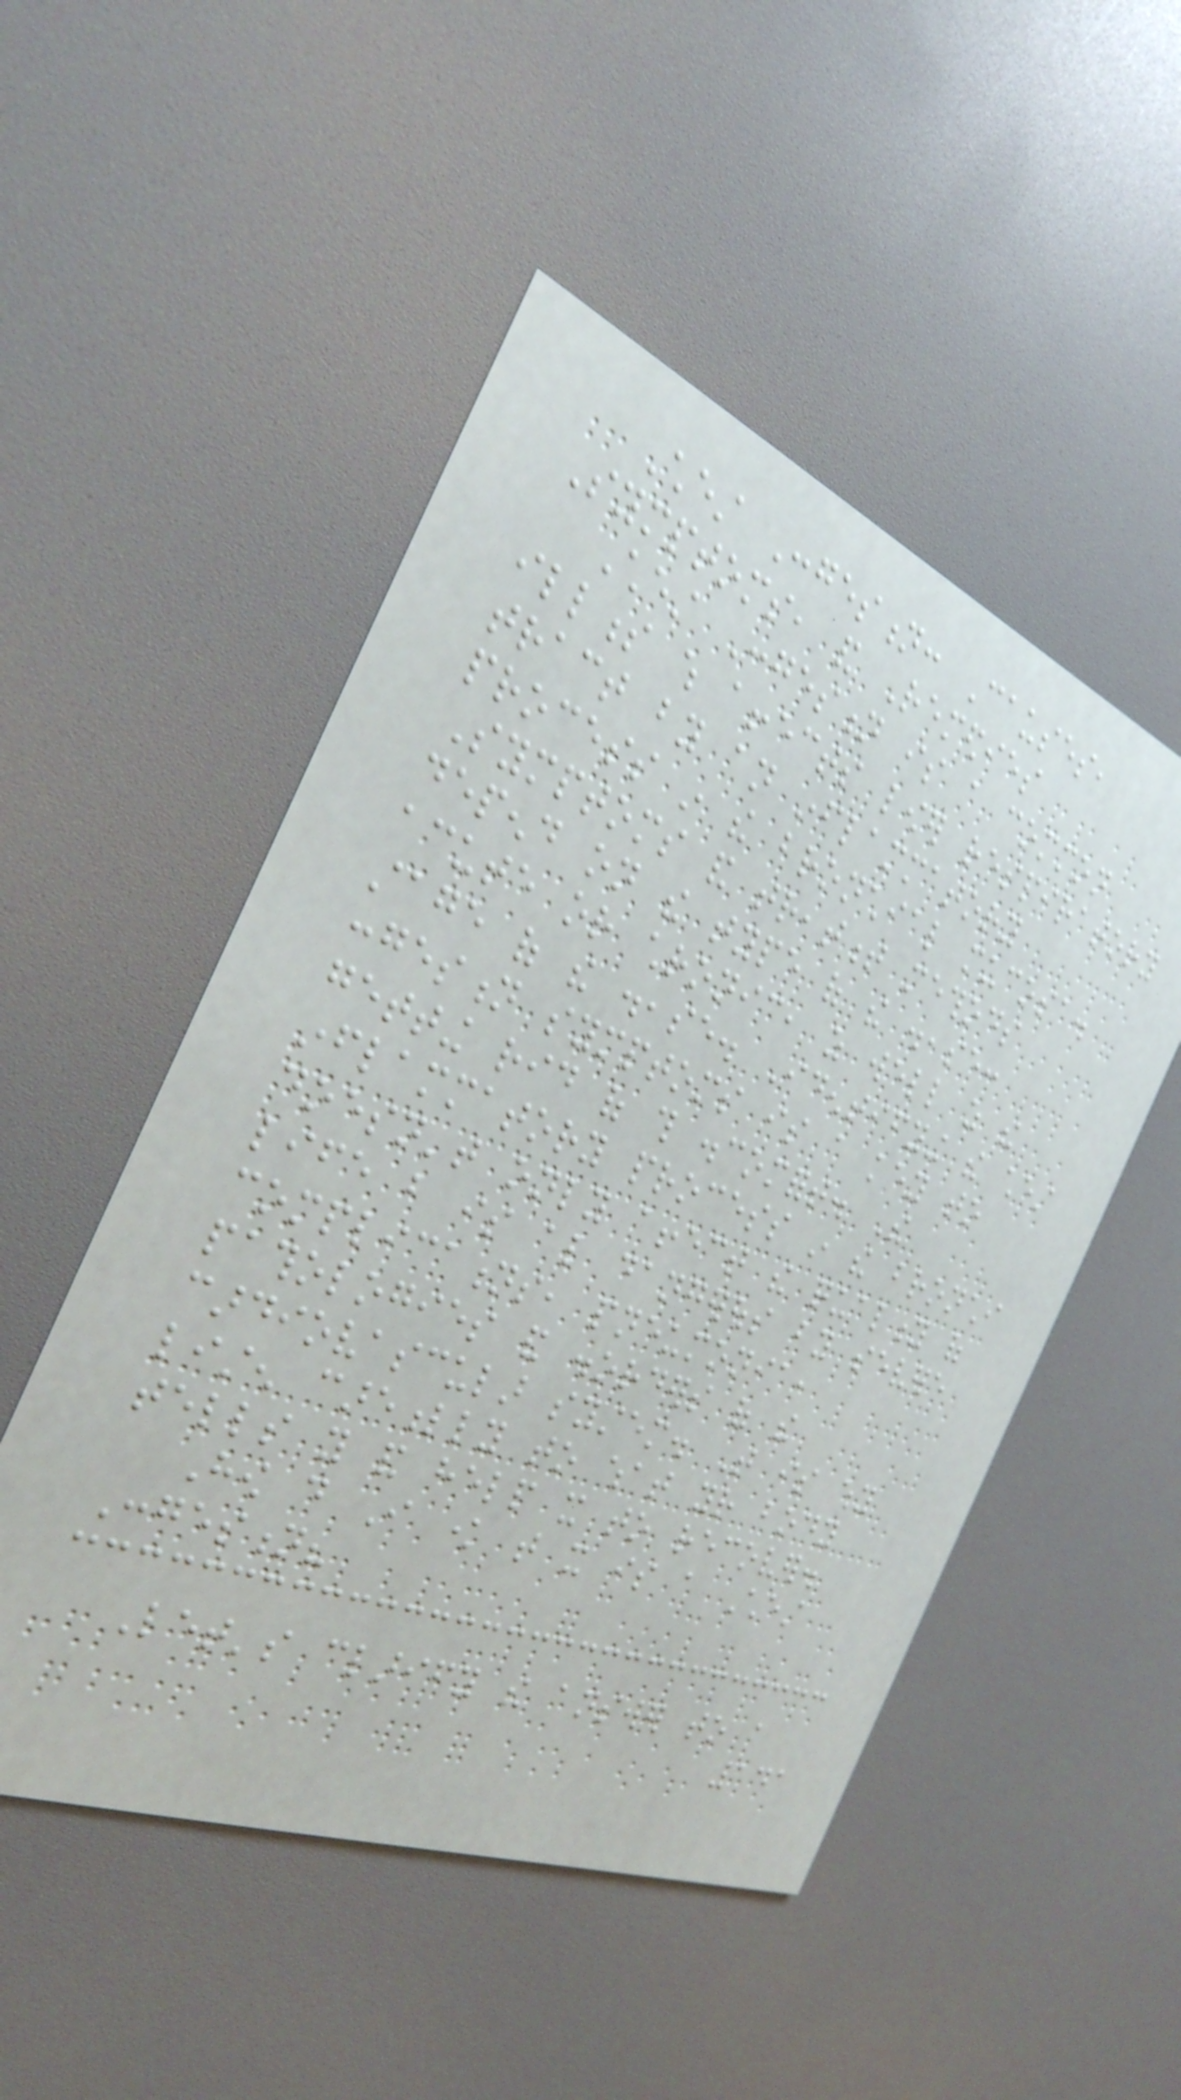Chest Congestion: Causes,
Symptoms, and Remedies
Chest Congestion is a common
illness which affects lower respiratory
tract by an inflammatory
process in the bronchial mucosa.
Symptoms and treatment methods
depend on the type of the disease:
acute or chronic, as well as the
stage of the disease. Identifying the chest
congestion symptoms is a key to
getting rid of this discomfort. The
inflammatory process in the bronchi
doesn't only affect the quality of
life but is also dangerous by severe
complications, pneumonia,
pathologies and disorders of the
cardiovascular system. That is why
listen carefully to what your body
tells you and help it to recover.
How do I know that it is a Chest
Congestion?
Let's clarify the answer to a
141
